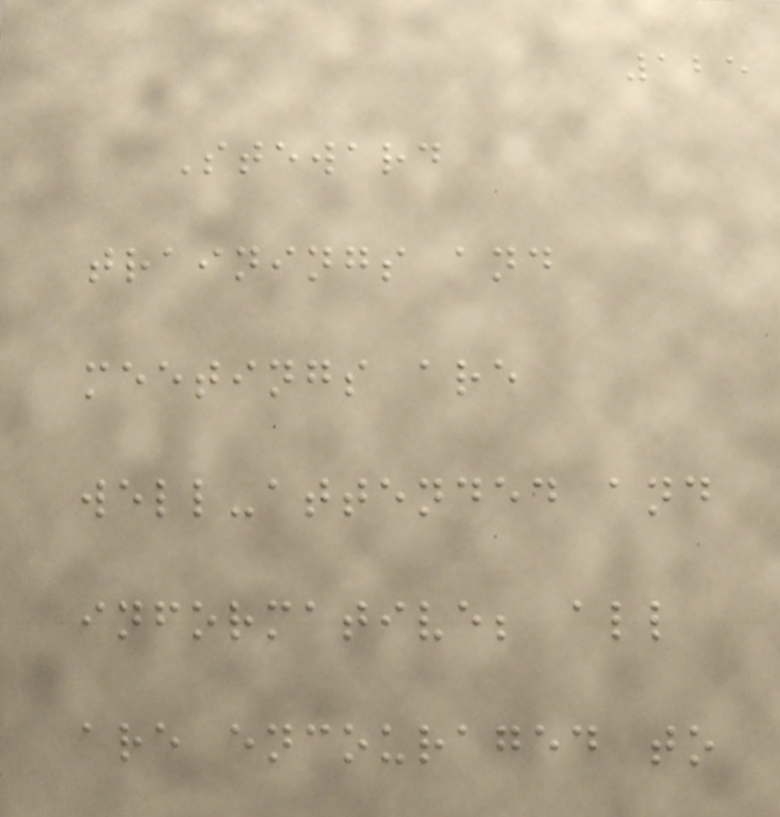125
Steward
trainings and
meetings are
well-attended and
informative; all
are encouraged to
